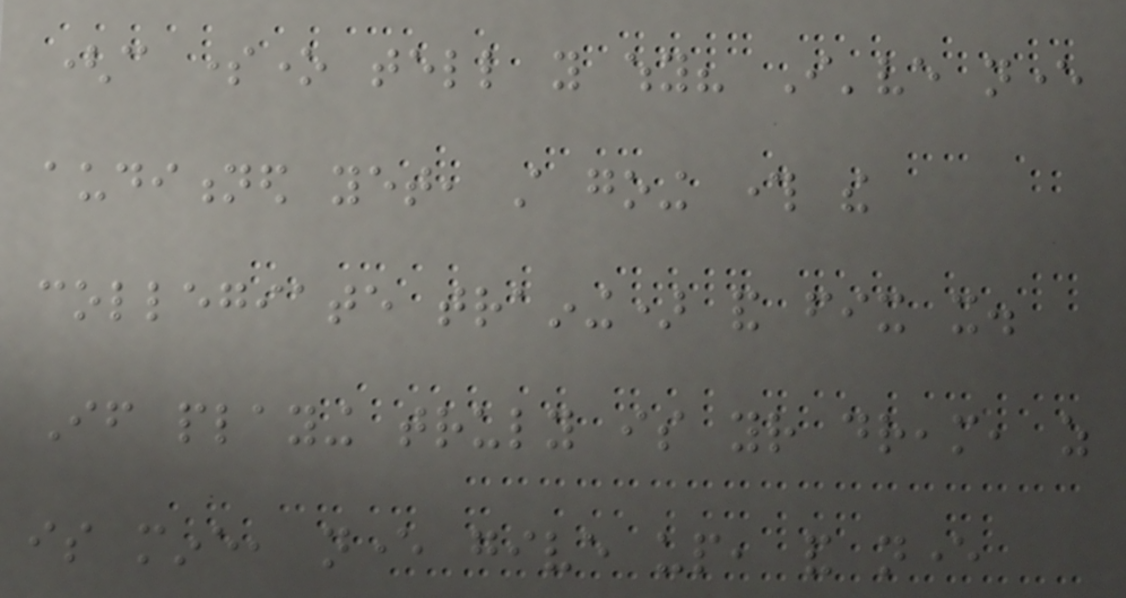(can someone tell you why? I've never
auditioned yet, still going through the
collegiate training) and fix it.
If playing truly is your dream, as
is mine, never give up, and never
